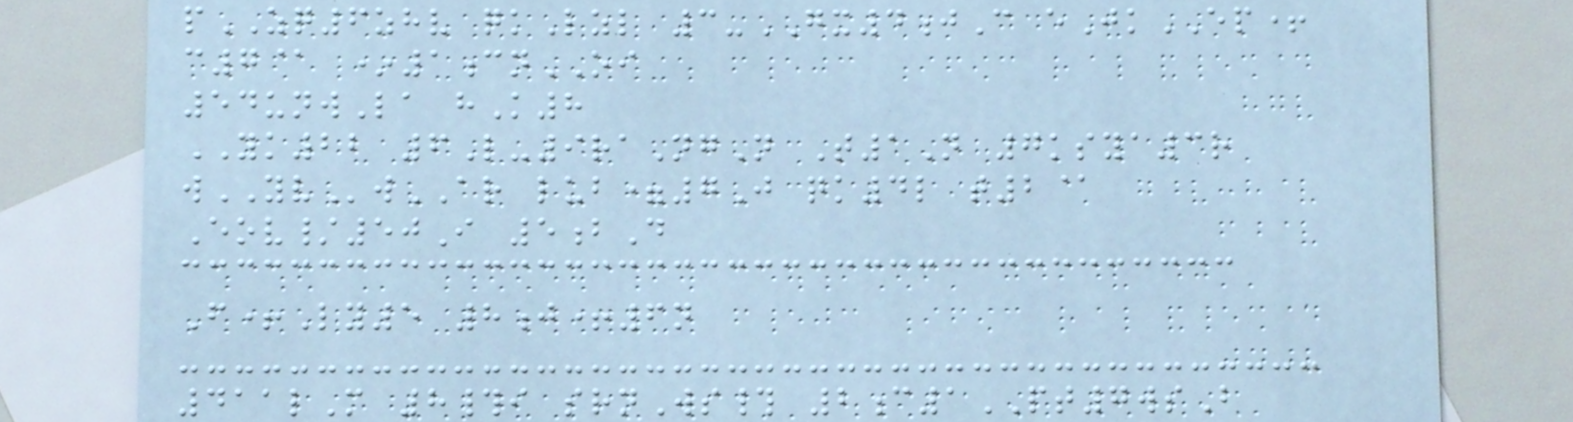pZQ6zhv qkLzl 3-GX4jC eJkEP+
c7@ *1cnOI
54unwLa hK8
YK22 6L-9raNgN T1N 7ksya3r
wYVwAR lub=7J qk4l t2@
Eov/50I 5bD
F+Ly5 8j+6n
411lM 8#i srnWs# 2c1PT7wsB
